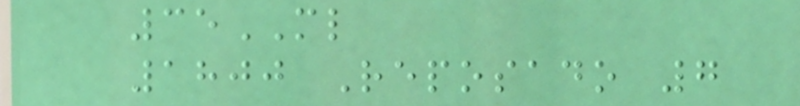35ML
1800 Reposado 7
